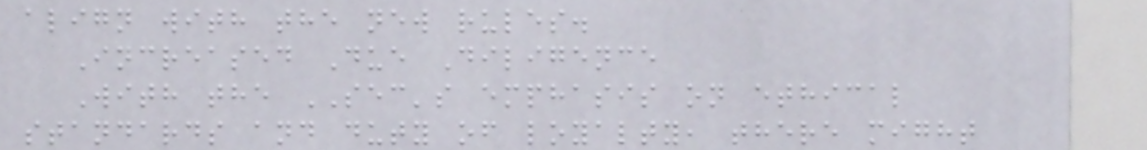align with the new rules.
Increased Due Diligence
With the SEC's emphasis on ethical
standards and duty of loyalty, there might
